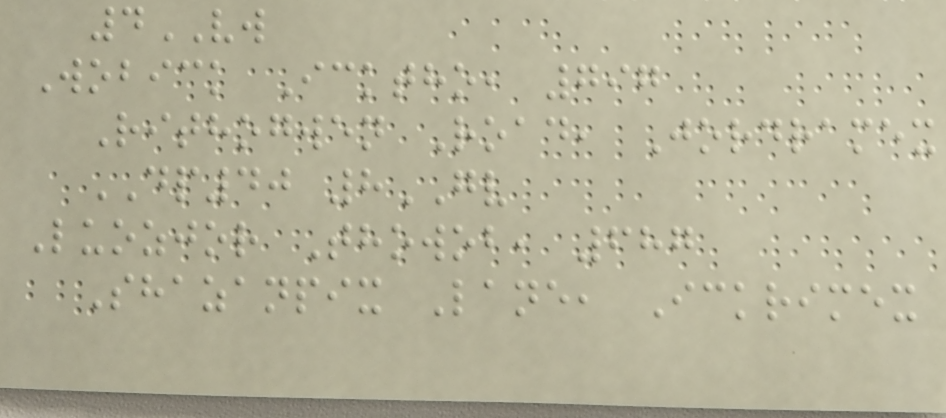4VW
Wobick Icktho, 797
Rithogwen Road, Jordramex
DP40 8GV
Luozjor Thowob, 687
Shazanpix Lane, Ickrimex
